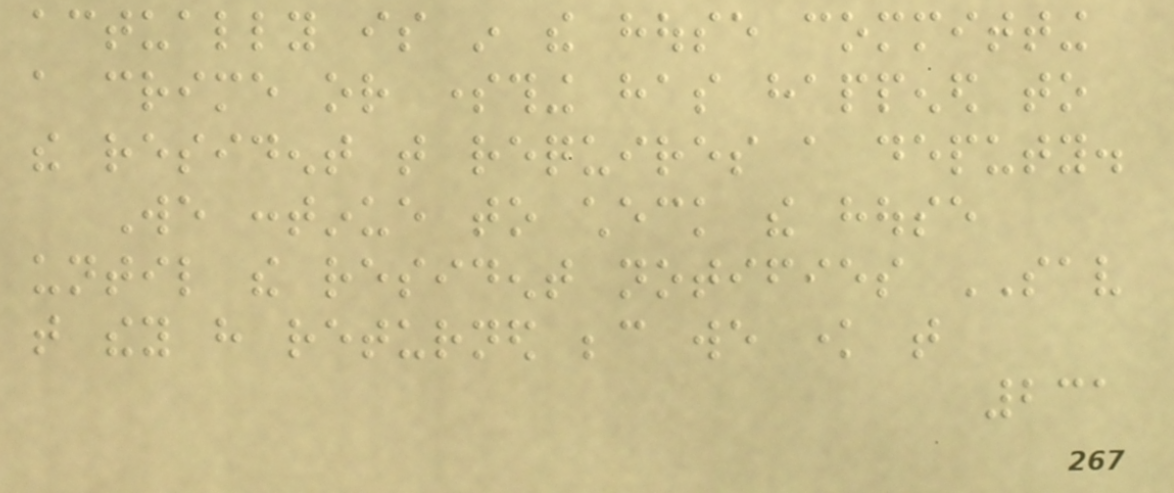actually is in the house committing
a crime or something has happened to
the resident that requires a deputy.
We continue to check the house
until the resident notifies SAV
that they have returned because we know that
231
